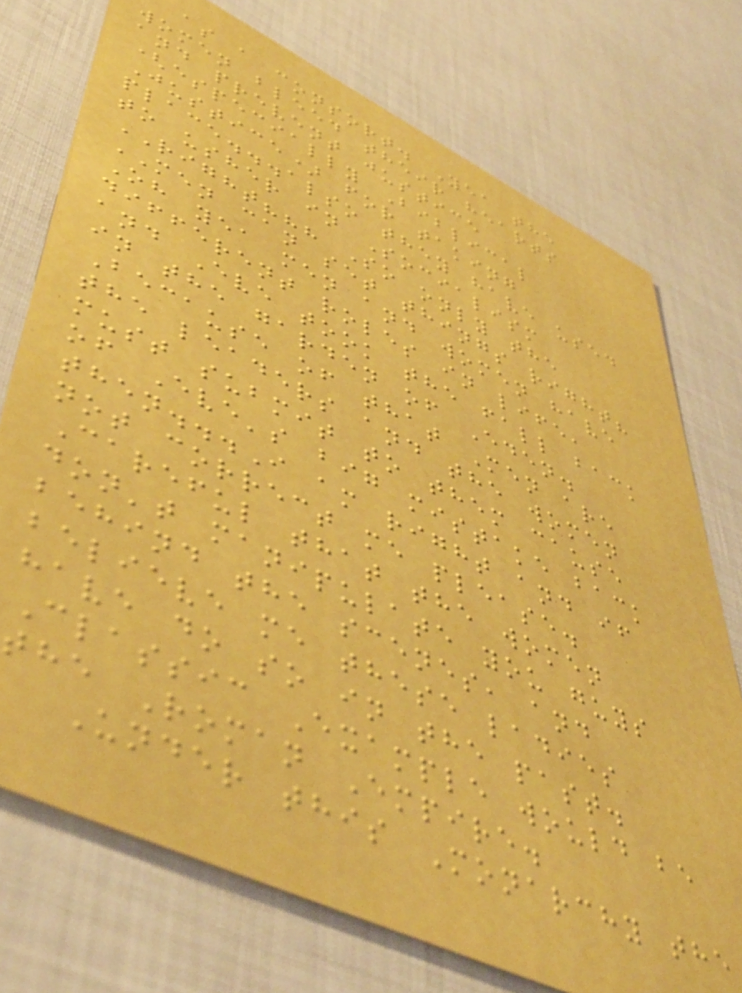as a consort. Yea the
women bleed their hearts
and prevent justice
(especially Biblical
Justice) for taking
place...also they have used
to usher in Socialism
RIGHT??? So only the
MEN can set things right?
Oh yea men and women have
different roles in life,
and Eve took the fall back
in the garden of Eden.
Because of that Men are
the leaders and the women
must submit to them cause
of Eve's big mistake back
then...I am right and if
not correct me please.
Careful that the women
don't manipulate you guys
behind the scenes, and
believe me these ladies
have do so in the past.
Classic Example would be
the Roman Empire.
Under this Monarchy the
